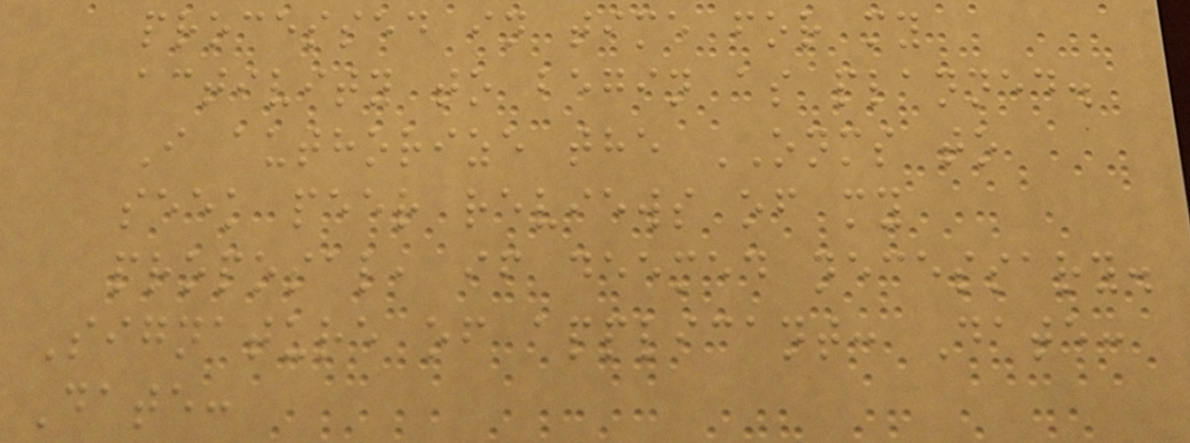processed in time for my
activity to begin as planned.
I authorize the ONMS to
seek peer reviews of my
proposal, if deemed necessary.
Signature of applicant: Date:
Date:
